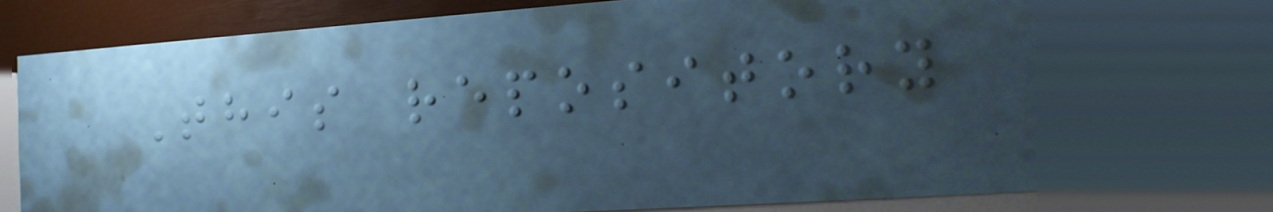This repository
